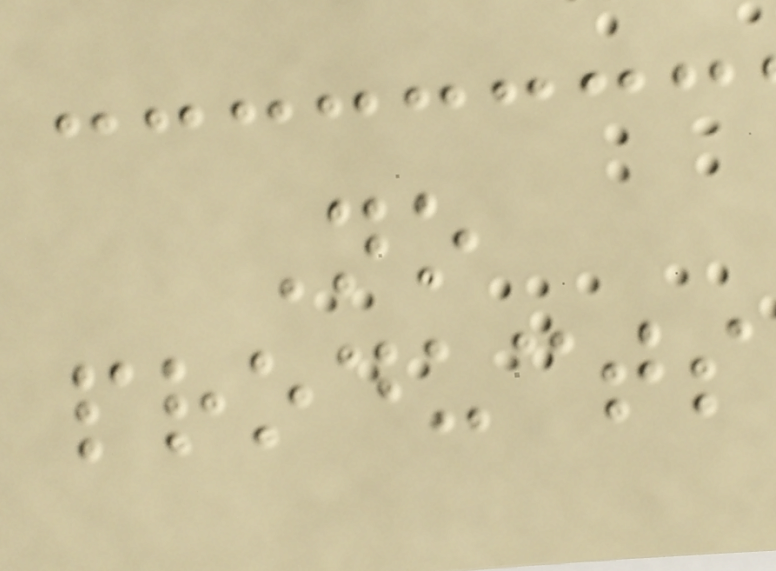No
products
